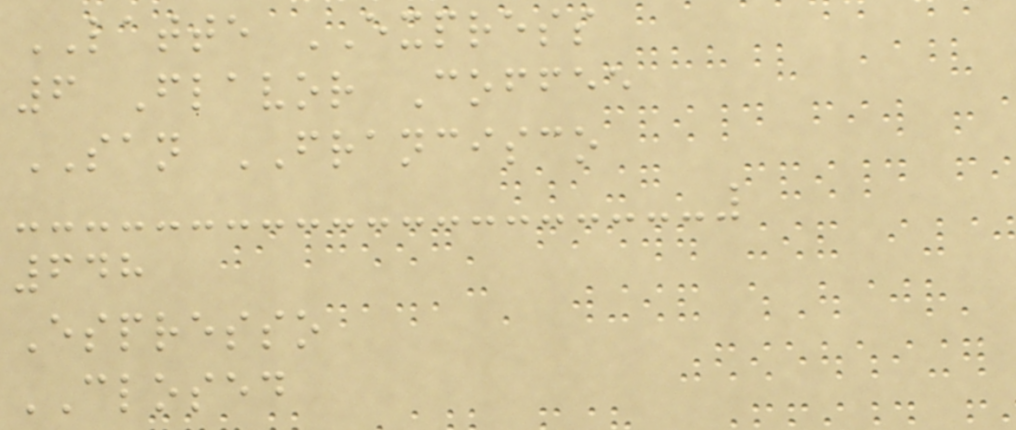LATTE EXPRESS
6 Flavor Coffee
SAN FRANCISCO
648
Espresso
CLOSED
